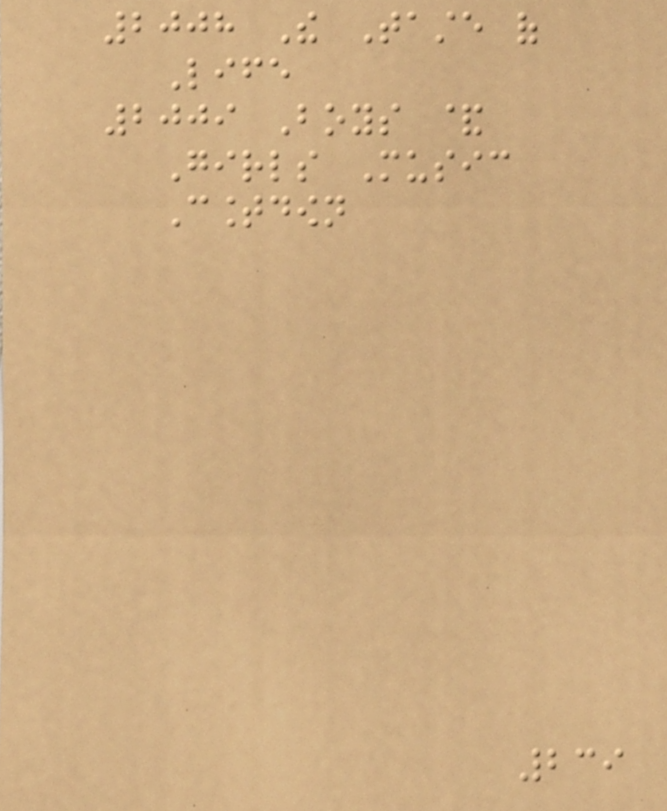2008 The Taste of
Life
2009 Boys &
Girls Music
Countdown
239
